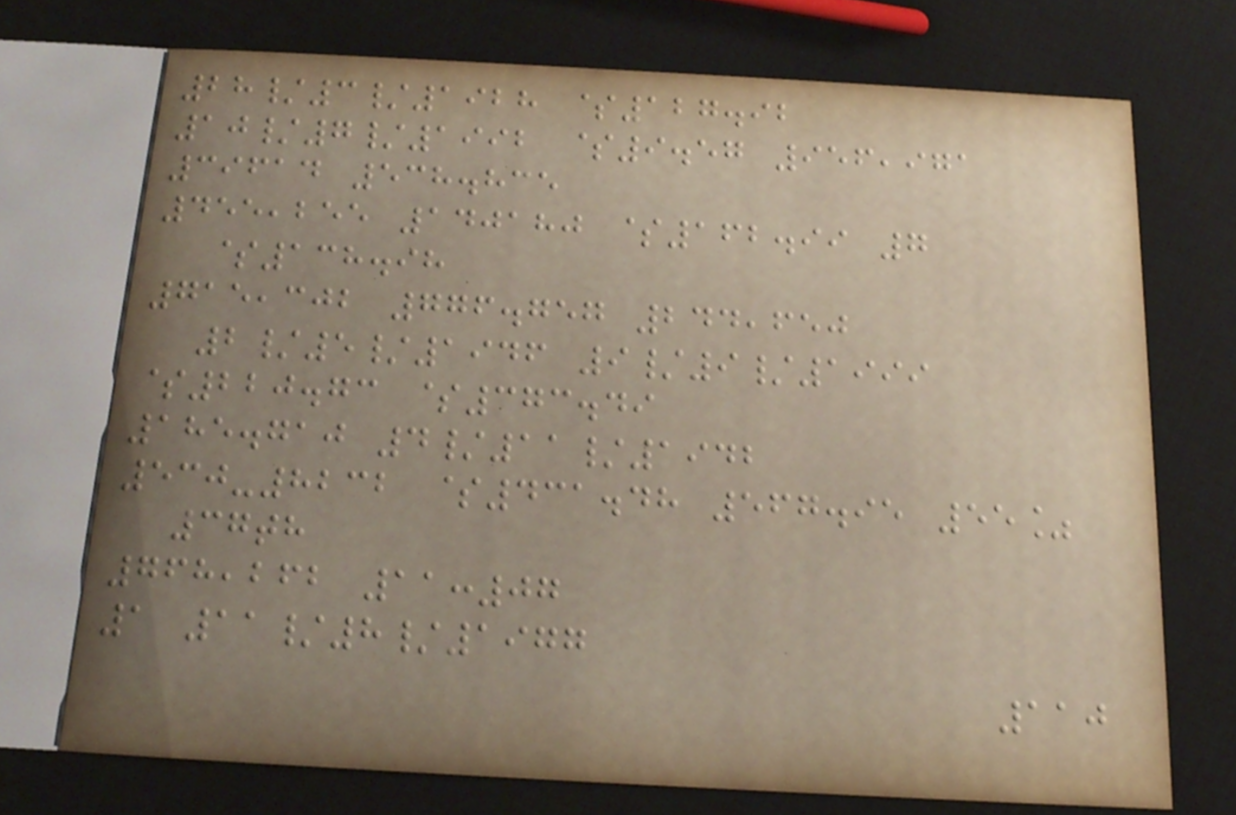28/3/1928 $127.92
10/7/1992 $9.57 956,971
39614 538.835
455,255 140180 $162.99 7
$138.98
715,302 776.757 244,650
2/5/1946 9/9/1999
$220.73 $373.49
185.710 4/11/1942
530-8232 $431.48 567.95 55%
37th
768,262 11:07
1 11/8/1977
110
